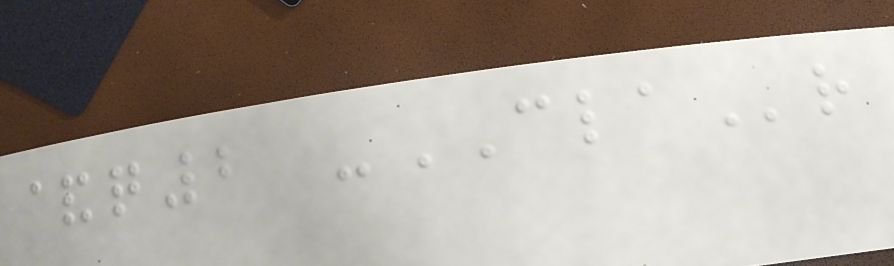&q2 -CLAr
